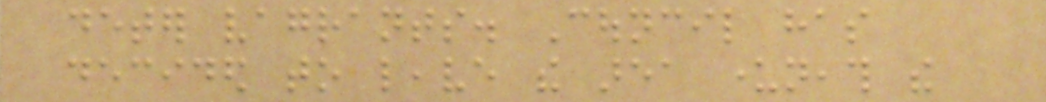deter vagrants. Council has
decided to leave the area underneath the
